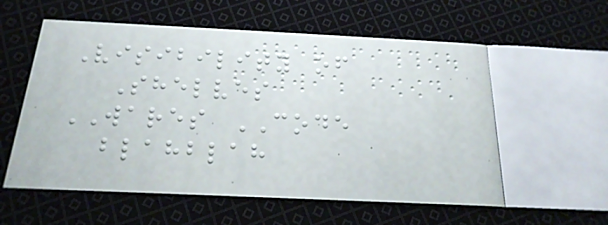Visibility of
Shelves
WARES CODE
blahblah
